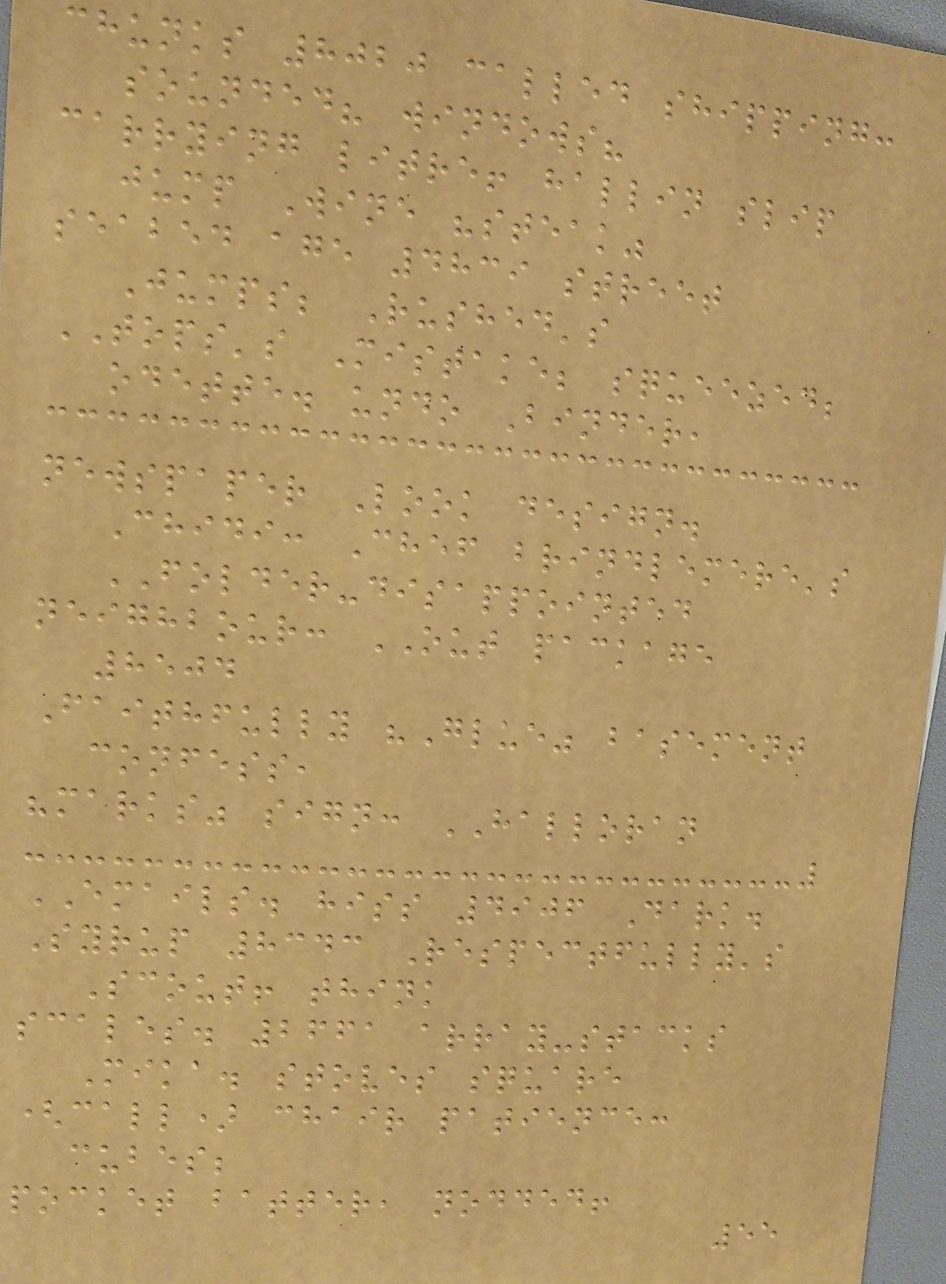chunks 8020 called shipping:
sounded? windows?
carrying litre! hallin slip
jump Wine "steak"
seabed age 4839 street
Jumps; Rushed's
TOPS's Mistake; squeezed;
odette. undo Binder,
newspaper Look design.
Chidi: Chef brindlemere's
FOLDER-disappointed
neighbour: OUT package
8504
Faithfully "Glue" basement
confess,
"marks" sign: HALLORAN
EMAILS. hiss 4906 Dark.
Syrup 8343 Respectfully's
Scout! think
scales. 2661 array-stacks
Mika. stoves square
(call) chair patience:
cubes;
pocket batter, nodded!
55
